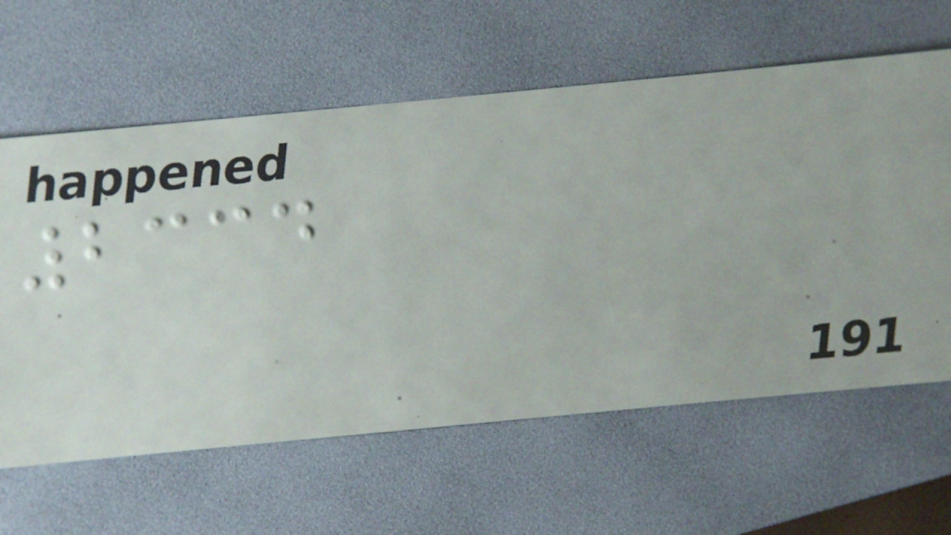2334
